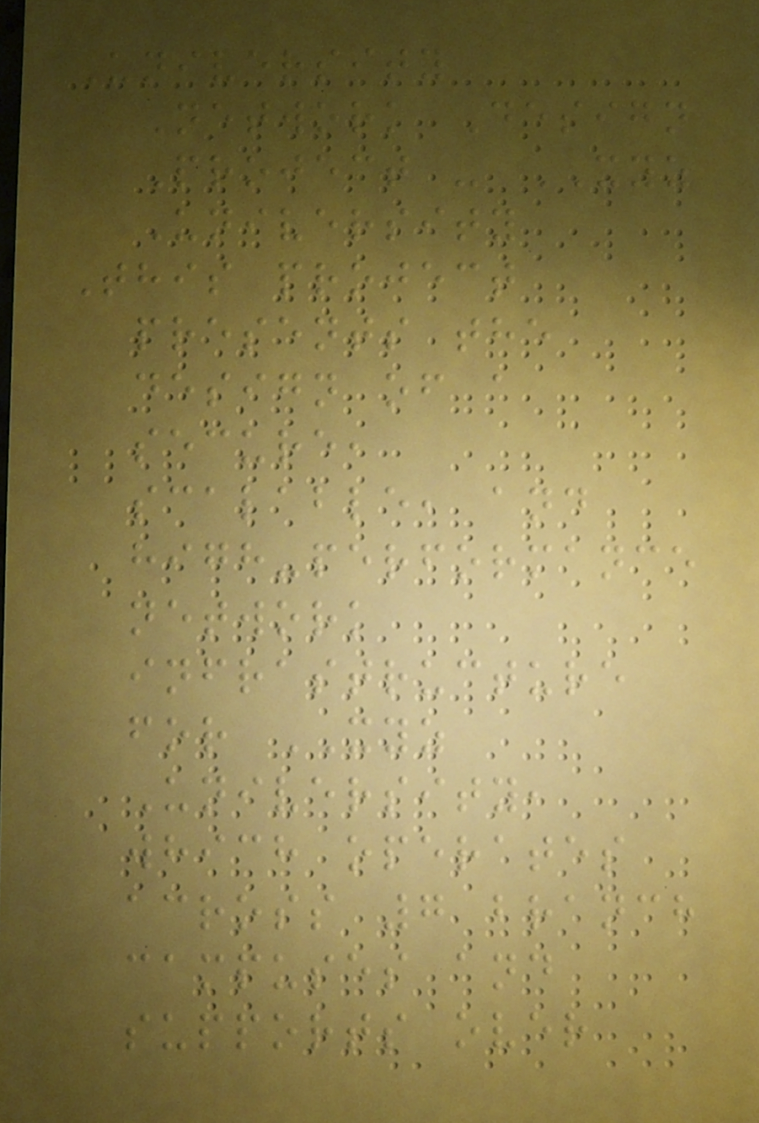University
Network Design
Project - XYZ
University
This project
presents the
design of a
secure,
scalable, and
high-performance
network
infrastructure
for XYZ
University,
which operates
across 7 branch
campuses and
supports over
